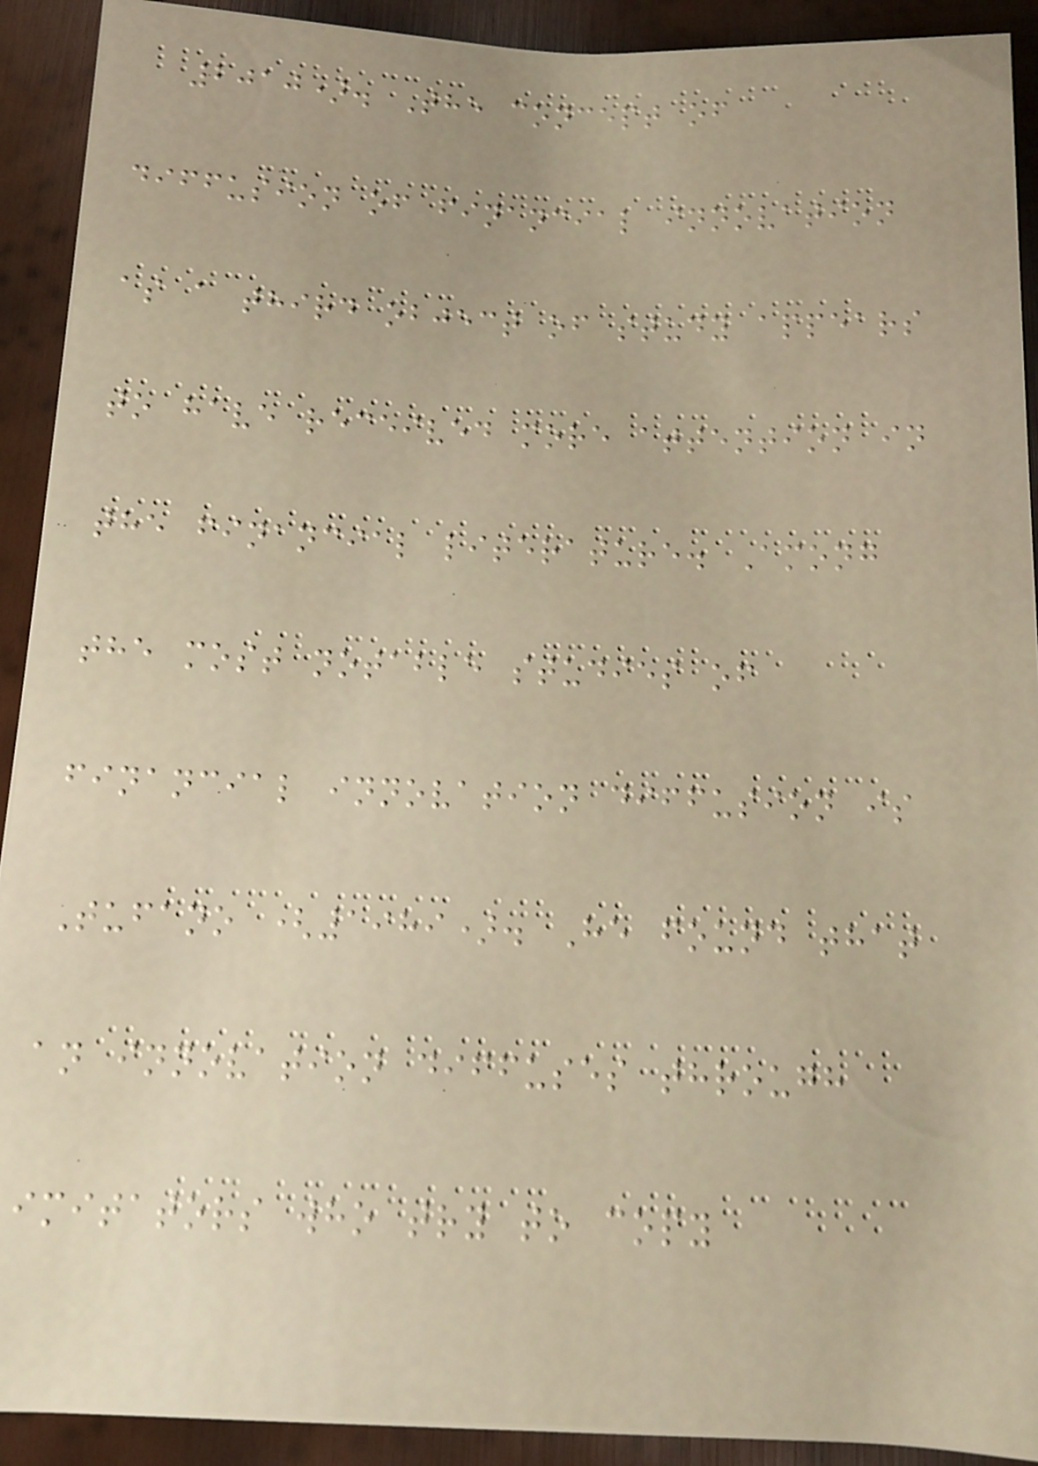2010). The concept of
diffusion of financial innovation
as a third object of study appears
to have received more attention in
the financial literature. Among
the most notable studies of
financial innovation diffusion is
Tufano (1989). He found that
an innovation diffuses through
imitators who try to copy
